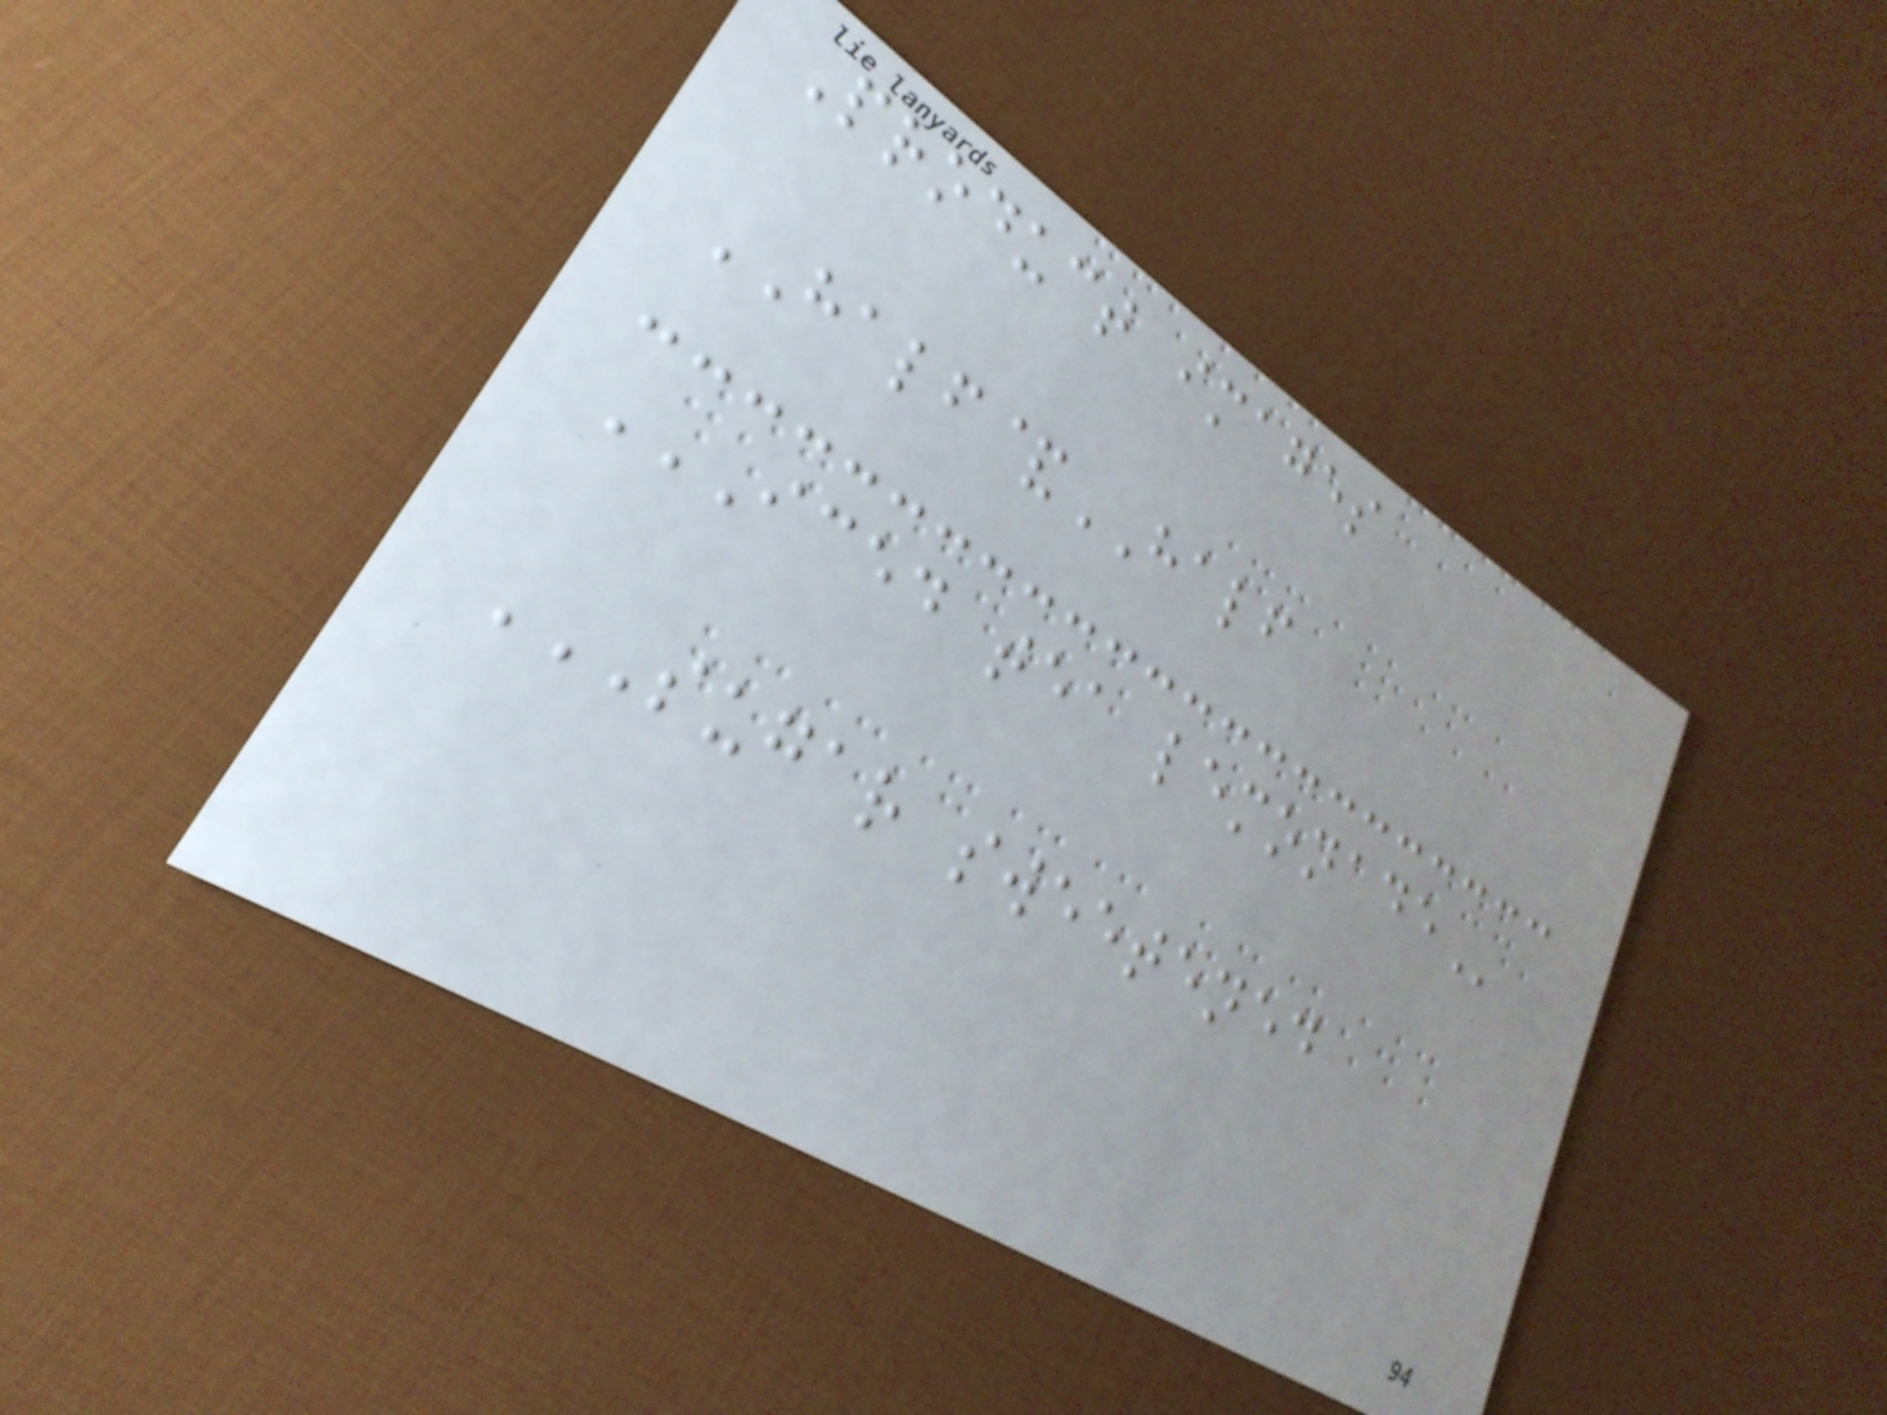Product images
HALF&HALF
ICED TEA LEMONADE
SUGAR SWEETENED
